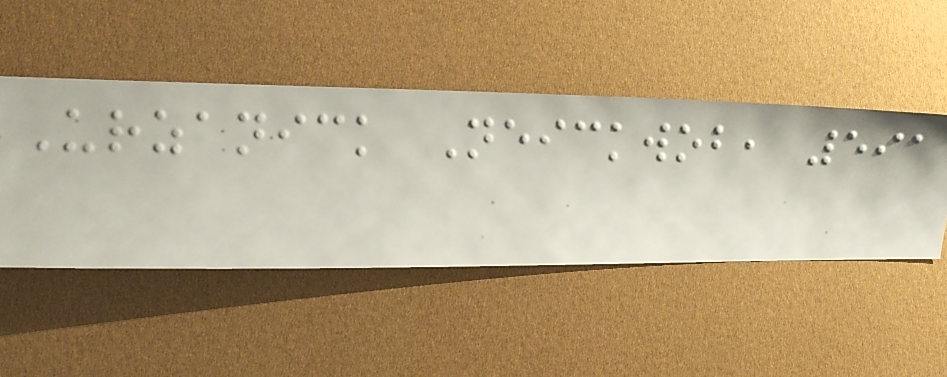Urzanick Neickwob, 591
